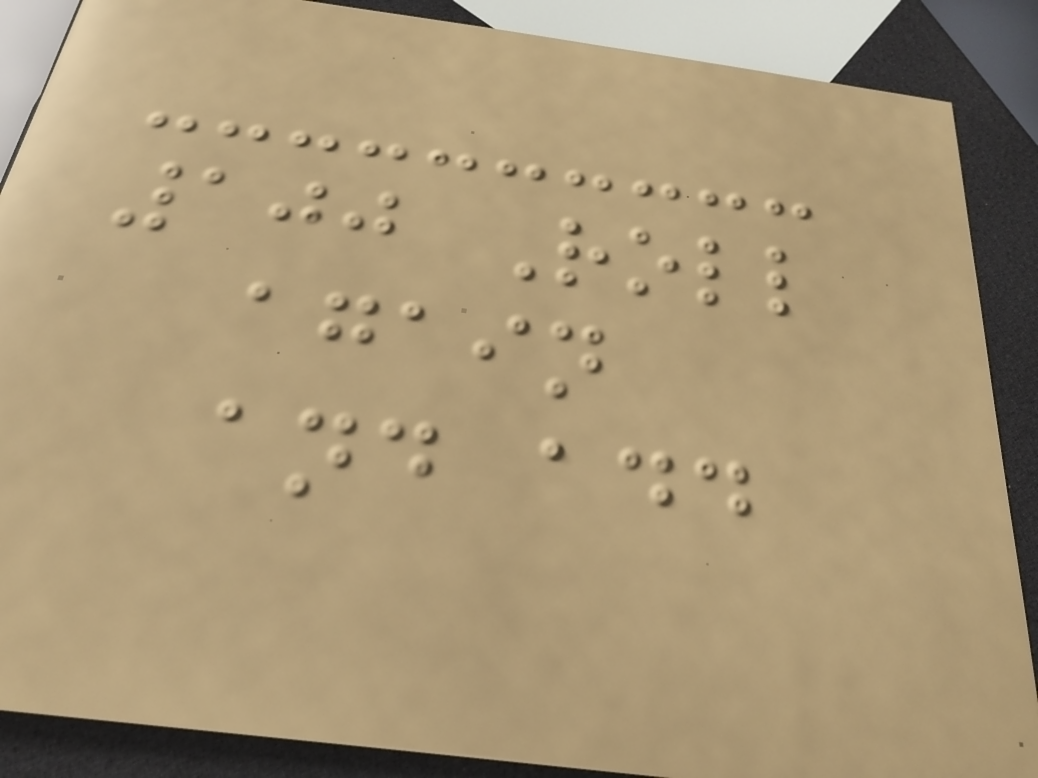100 Roll
again
and add
